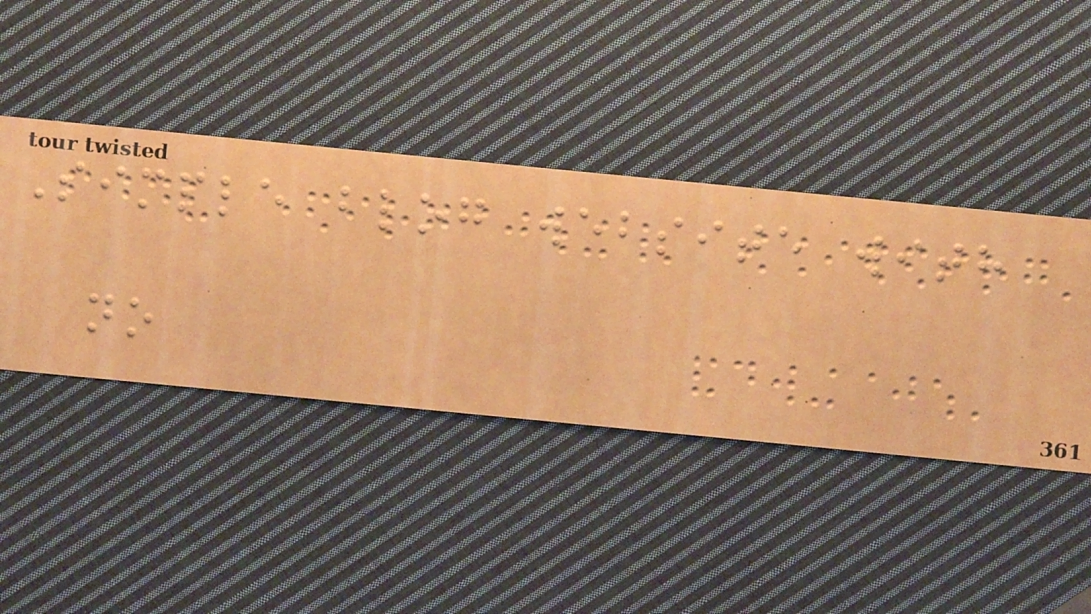Simple blog website with
no
